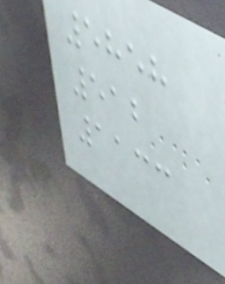5858
512
1133
